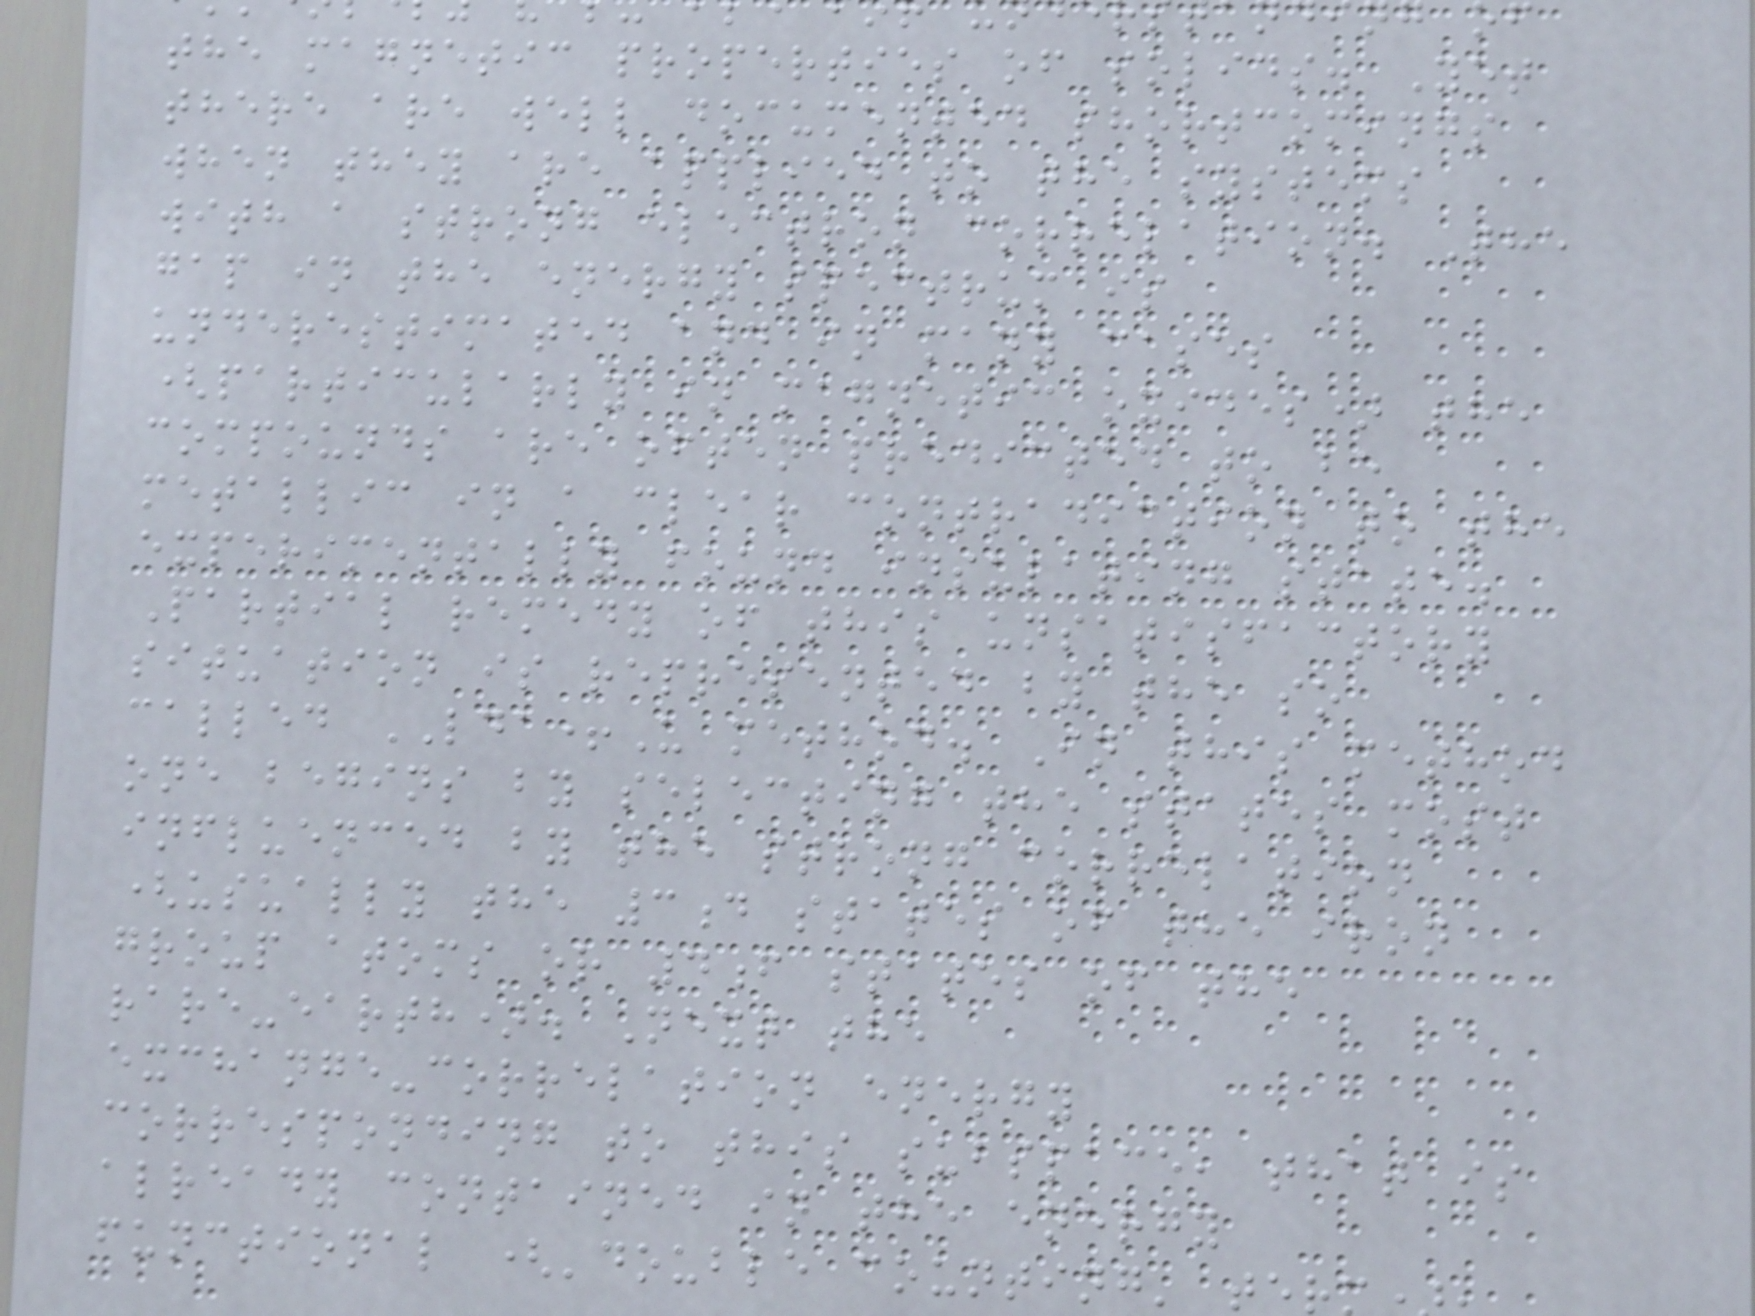the magnetic properties of solids. Yet
there are well documented shortcomings
when they are applied to the systems
with a strong electron correlation. The
gap in the energy spectrum is
underestimated and in many cases
(particularly in magnetic oxides) the
compounds are often predicted to be
metallic in a clear contradiction to the
experimentally found insulating state.
Partial remedy of this unsatisfactory
situation is represented by the so
called LDA+U method. In this method
one begins by selecting the states most
influenced by the strong correlation
(usually the 3d states of the iron
group atoms or 4f states of the
rare-earth). Next the
exchange-correlation energy
corresponding to this subspace, that is
already contained in the energy
functional ('double counting' ter
